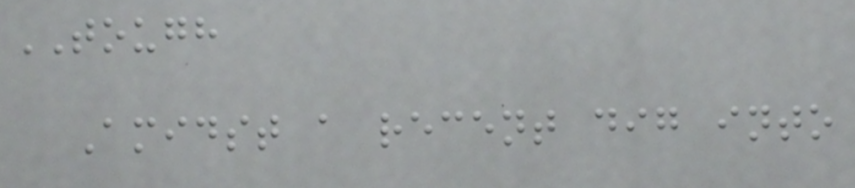TOUGH
Amidst a recent dig into
